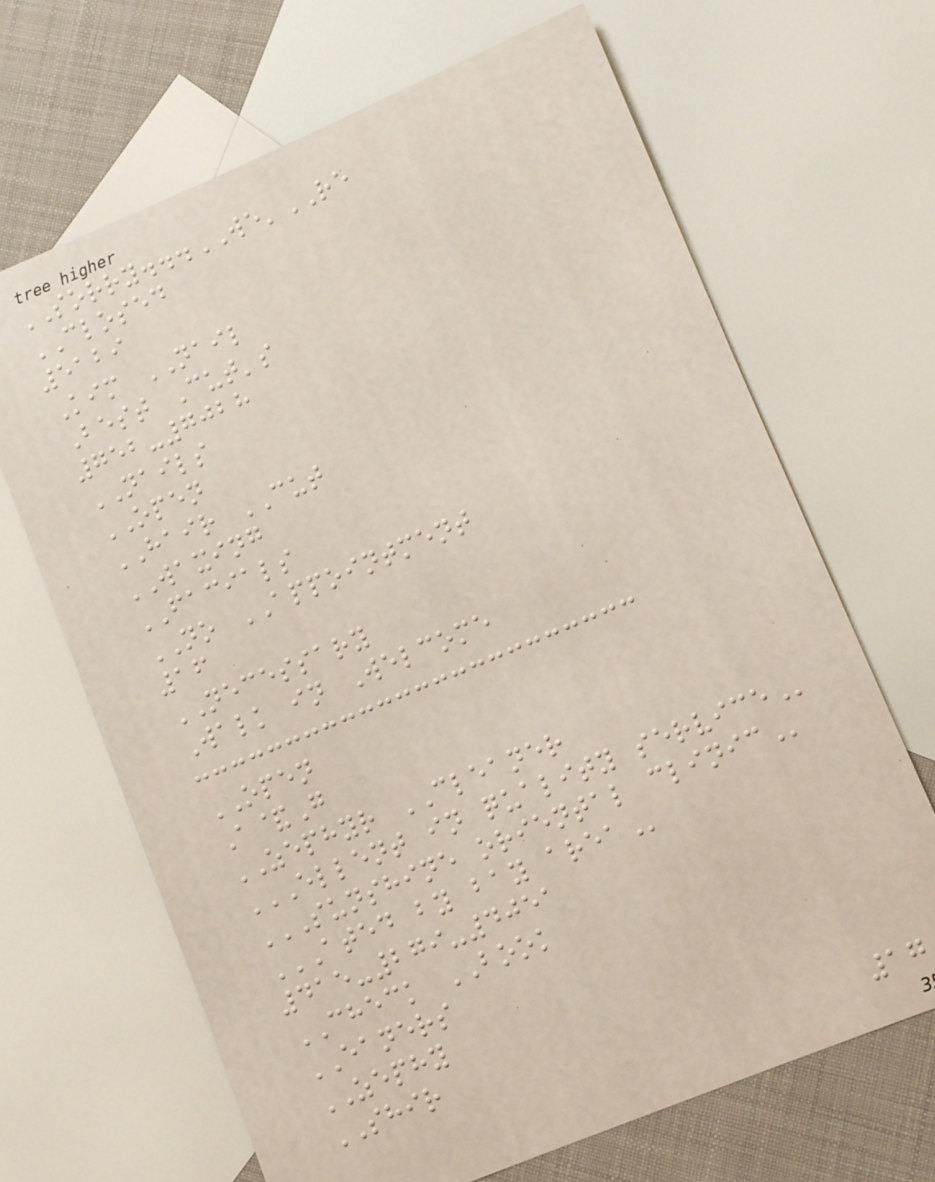SORRY...WE'RE
CLOSED
5129
Kim NAIL
Best Cut's
752-7028
NAILS
OPEN
HAIR CUT
WAXING
FACIALS
NO APPOINTMENT
16
NECESSARY
Walk in Welcome
OPEN
A&G
ZEPHYR CLEANER
ELLENT IN QUALITY SERVICE
SUNSHINE ORIENTAL CLINIC
ATED BY BAY AREA
415-279-4051
CHECK BOOK
EANERS
ZEPHY
SHIR
17
